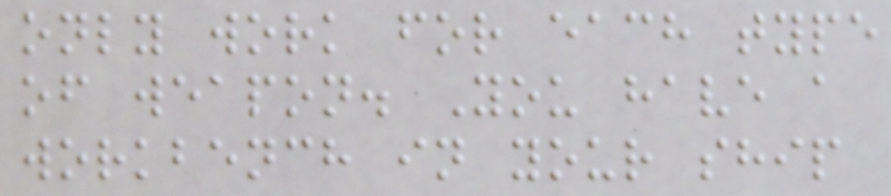only work for each type
of weapon. You have a
workbench in your ship
